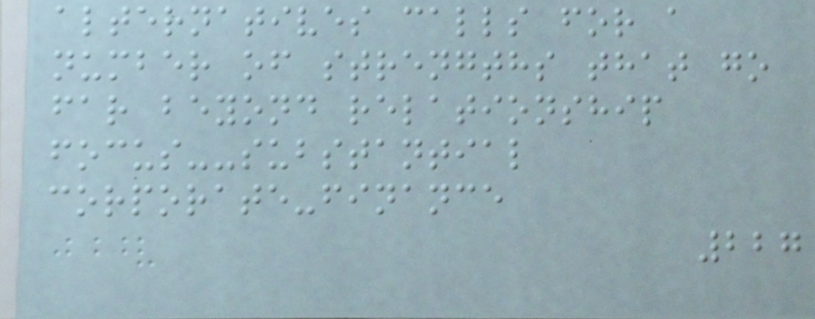alternatives calls for a
number of strengths that go
far beyond relationship
focus--substantial
corporate-finance
227
